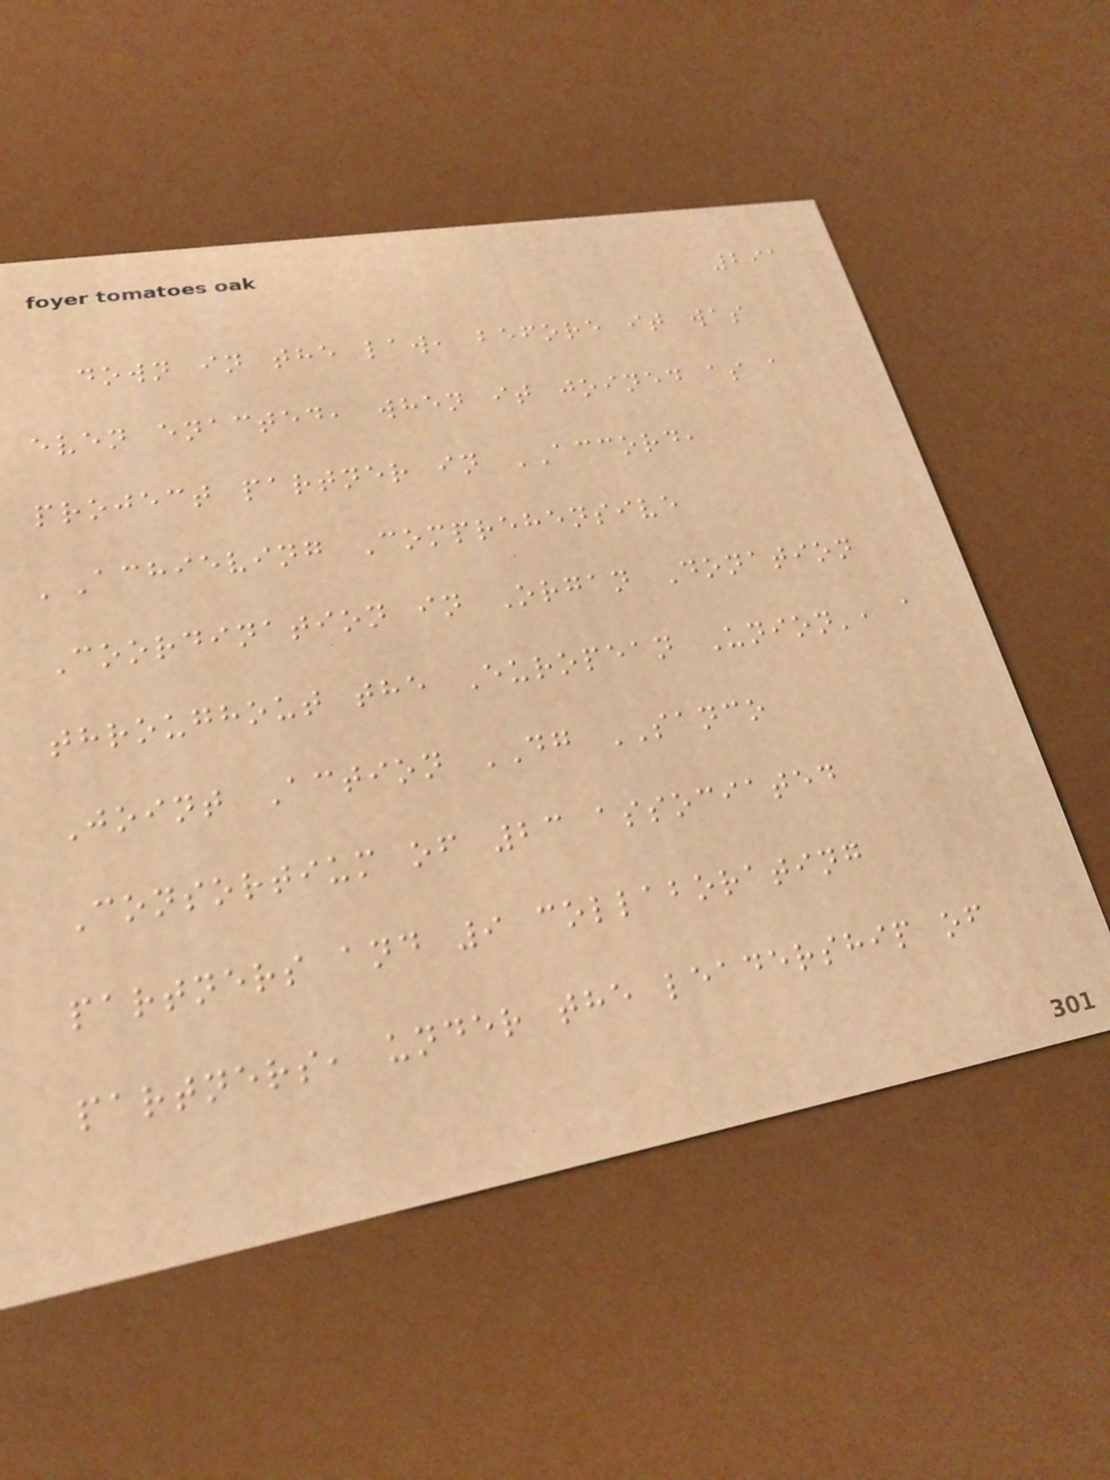291
down in the law, before it was
even enacted, when it joined as a
project partner in ACCORD,
'Achieving Comprehensive
Coordination in Organ Donation
throughout the European Union', a
Joint Action DG SANCO
Consortium of 23 associated
partners and 9 collaborating
partners, under the leadership of
